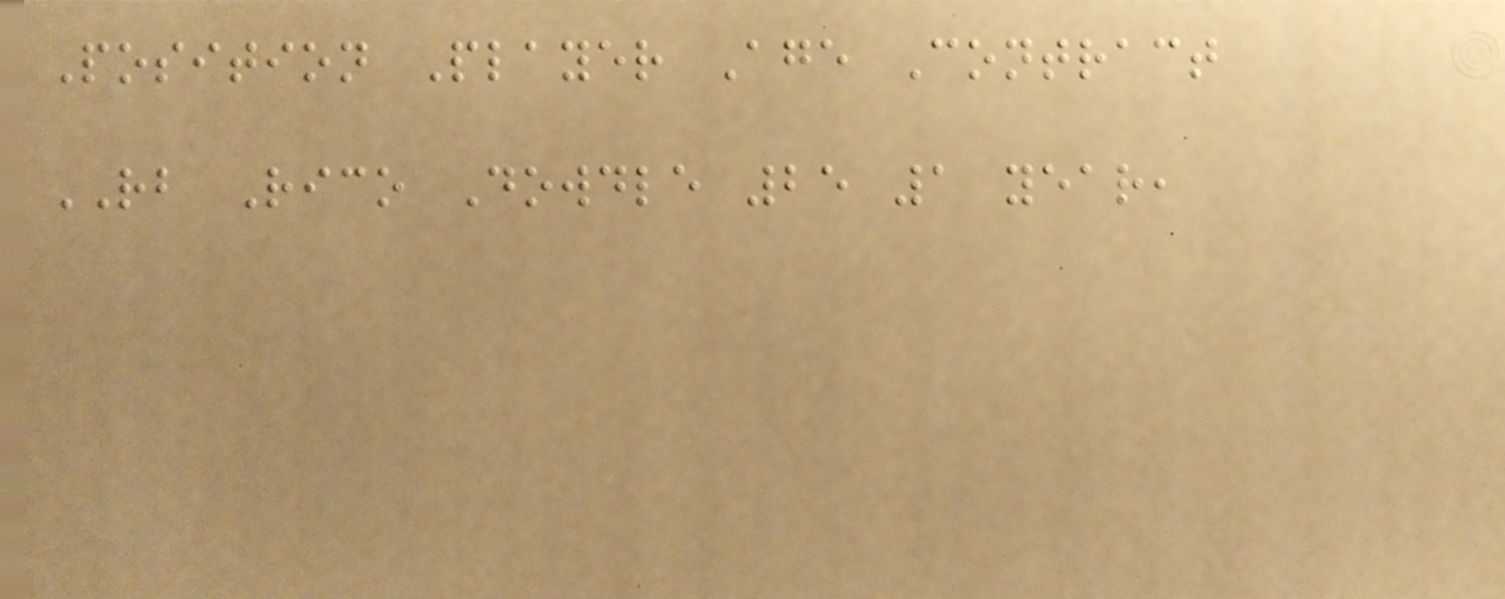Position Player Age Contract
RB Rico Dowdle 25 1 year,
